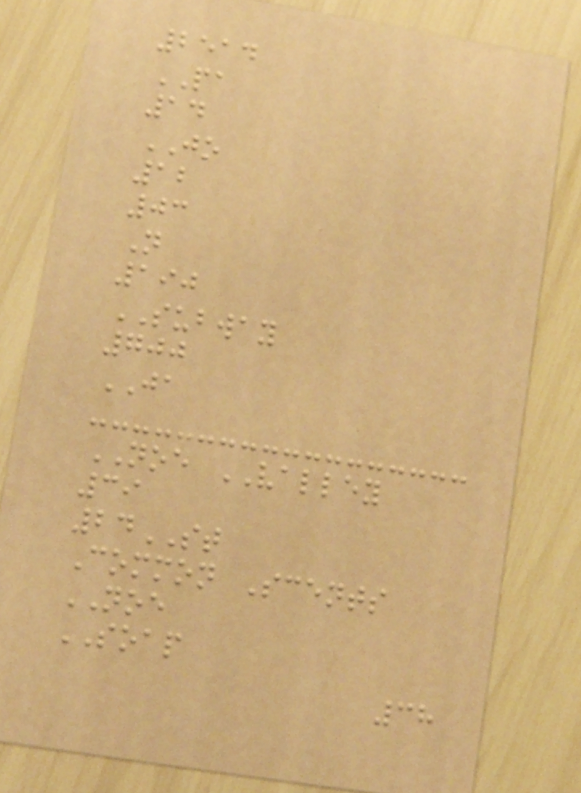2514
PA
14
JO
12
03
N
190
SUBWAY
700
JA
NOE VALLEY
39
24ST
Common Scents
NOE
SOAP
38
